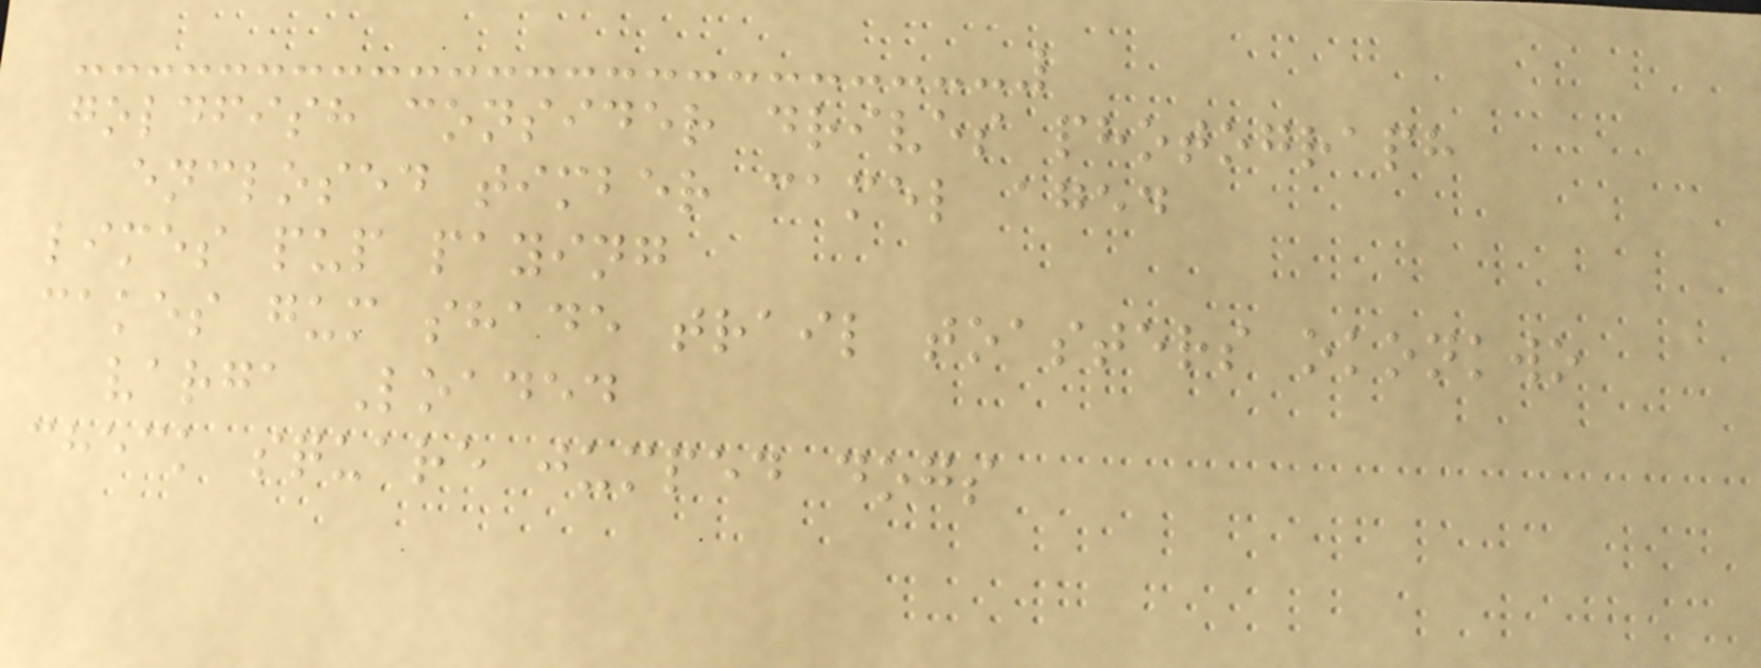goldfish consider drives photograph
enclosed timber camel aged
limes pup paying
cakes gum shade trail toasters okonkwo
varga Loaded
check square jumped dogs
